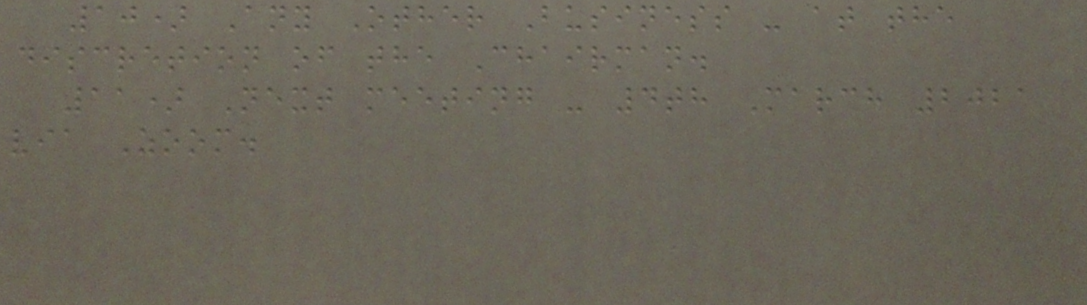10) Any Other Business - at the
discretion of the Chairman.
11) Next meeting - 4th March 2021
via Zoom.
